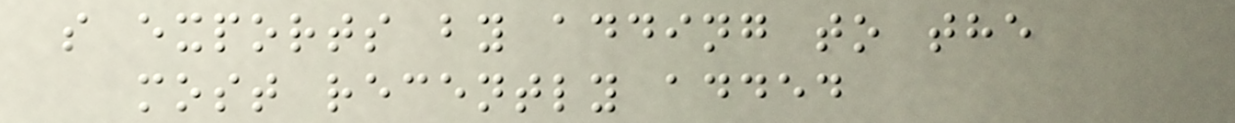s exports by adding to the
most recently added
